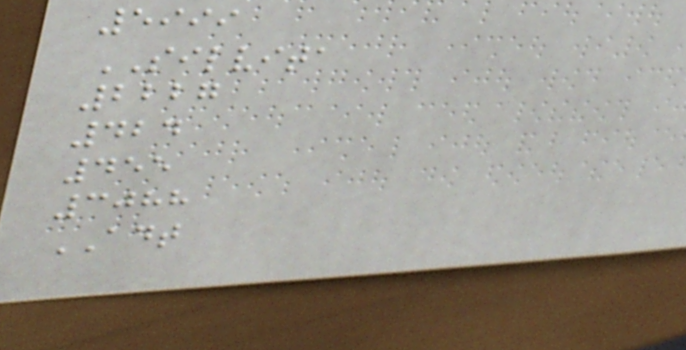5999
SILVITA
2227
424
455
3088
ADT
